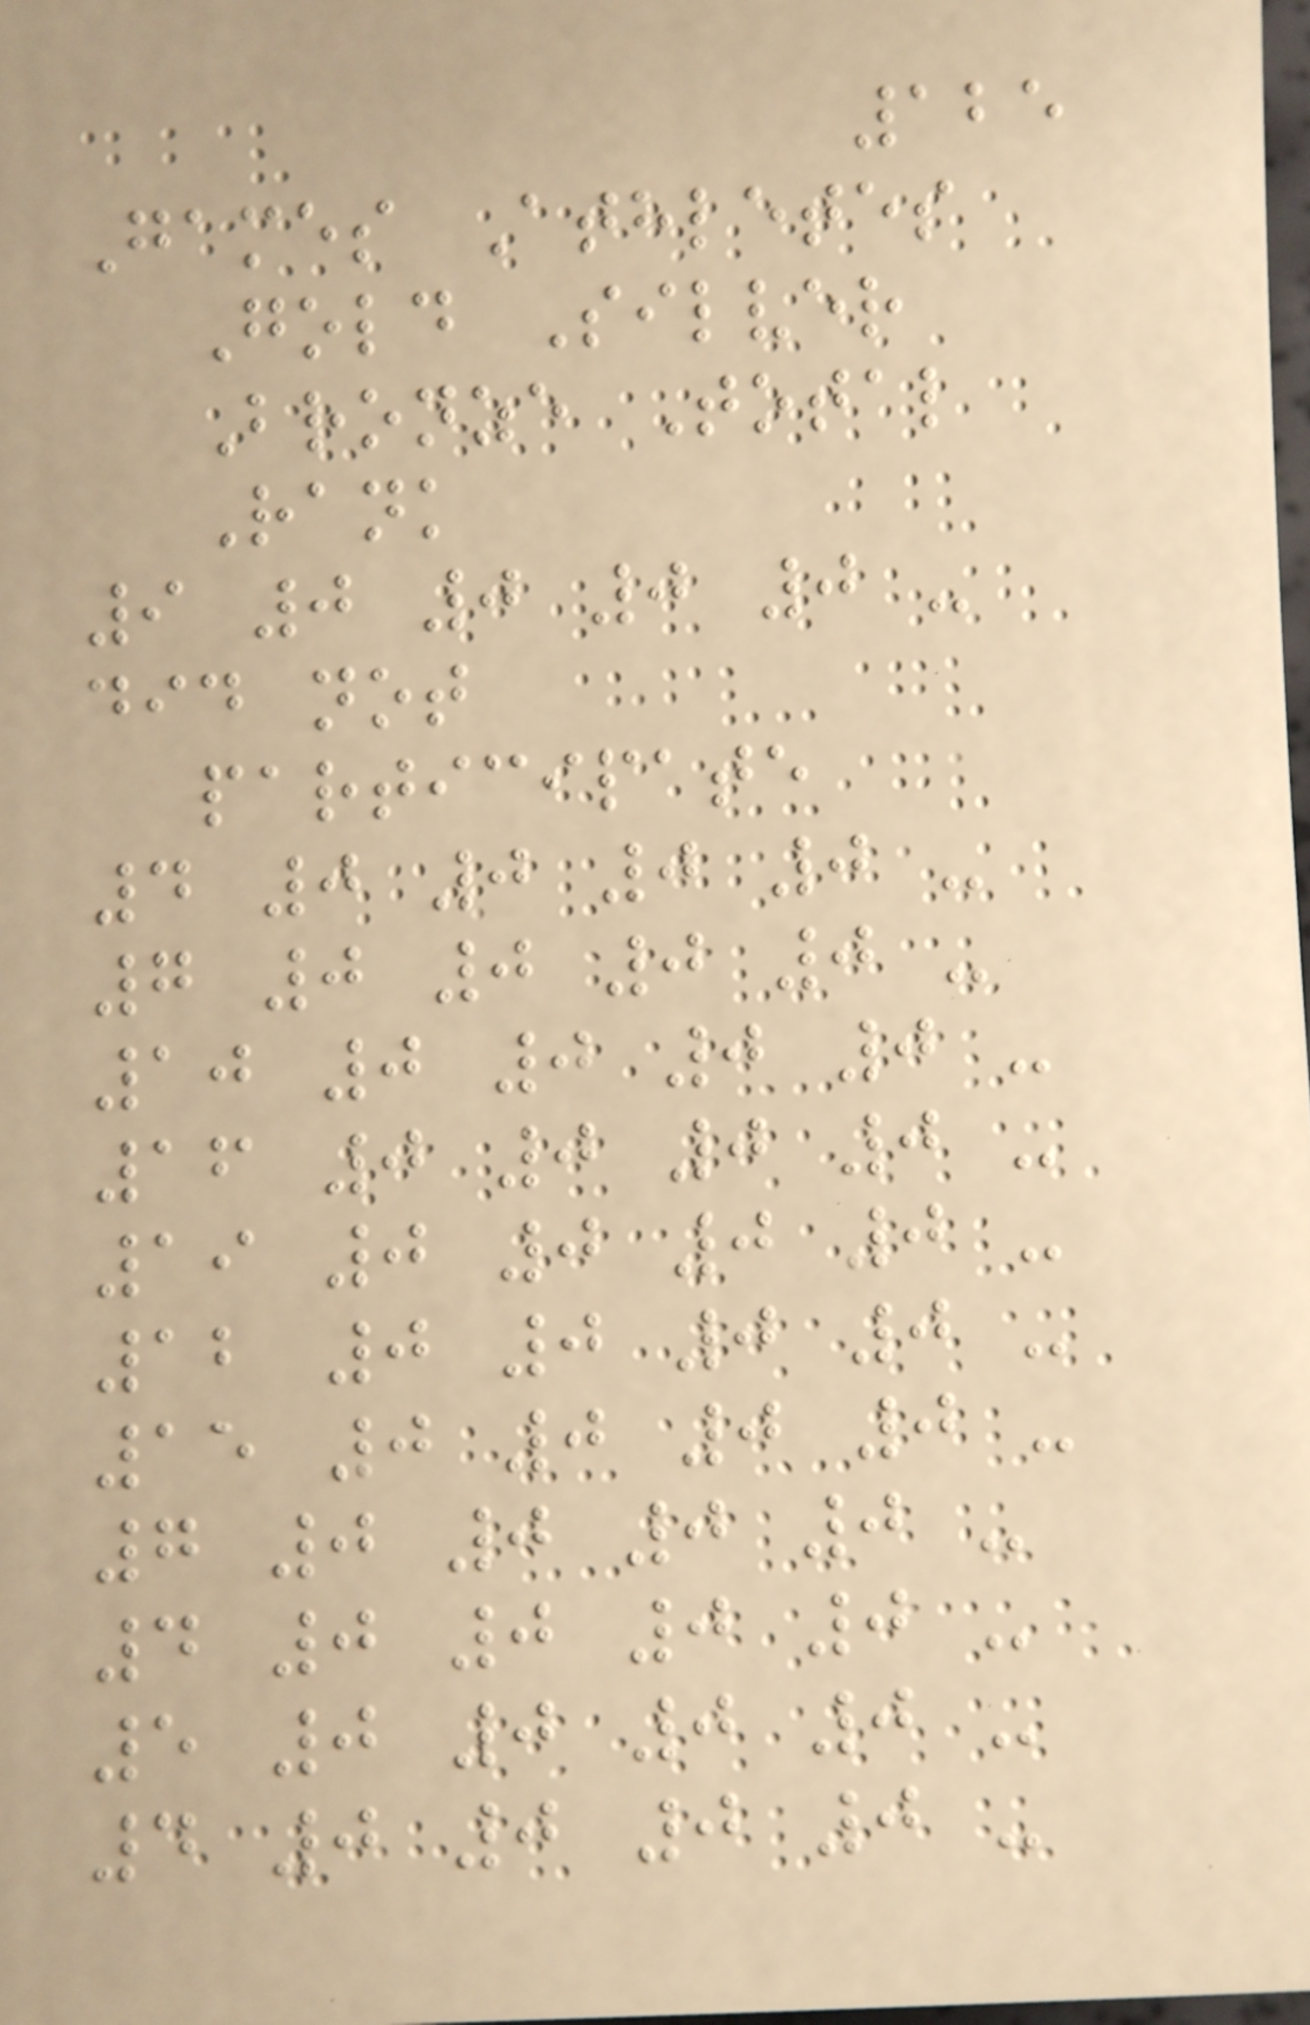125
Games Athletes
Gold Silver
Bronze Total
Rank
9 0 0 0 0 -
did not
participate
4 0 0 0 0 -
7 0 0 0 0 -
10 0 0 0 0 -
16 0 0 0 0 -
19 0 0 0 0 -
12 0 0 0 0 -
15 0 0 0 0 -
7 0 0 0 0 -
4 0 0 0 0 -
5 0 0 0 0 -
4 0 0 0 0 -
